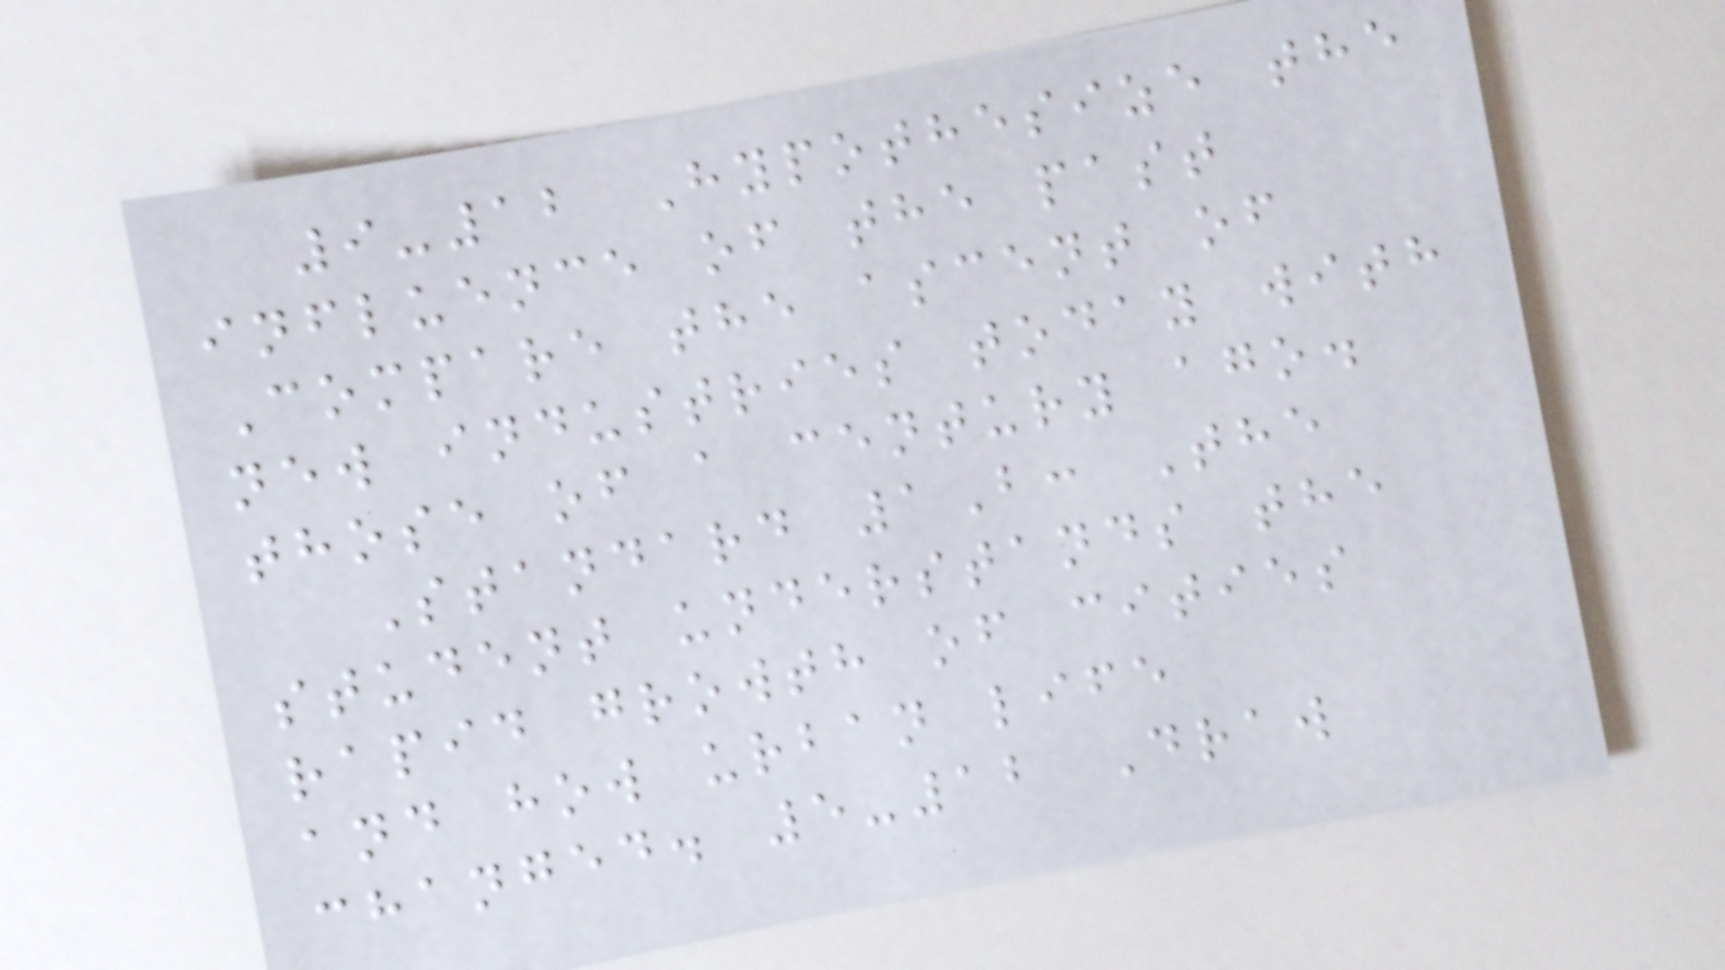9-12 Hypothesize the
influence of the past
Compare the ascent of
new industries today with
those of a century ago.
Standard 1B: The
student understands the
rapid growth of cities
and how urban life
changed. 5-12 Draw
